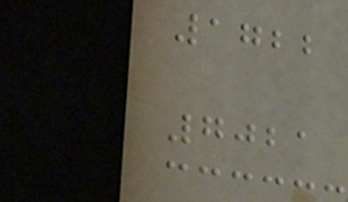1722
7021
